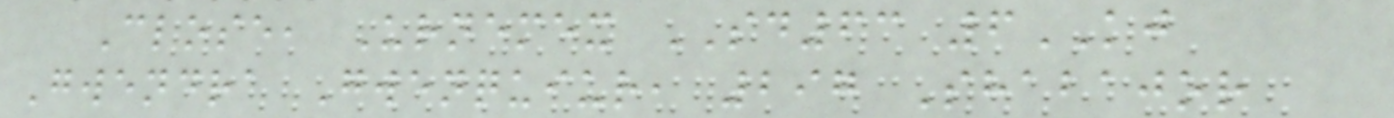Close, Urnemex SD63 6KJ
Gwendra Gwenquiur, 297 Shabajor
